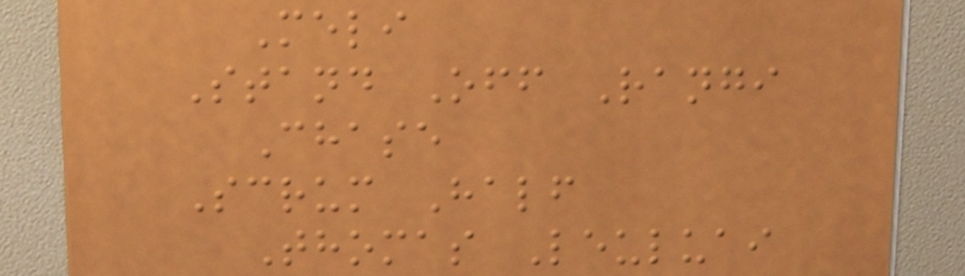Meli
Stand Off Rangi
Chase
Scrum Half
Thomas Leuluai
